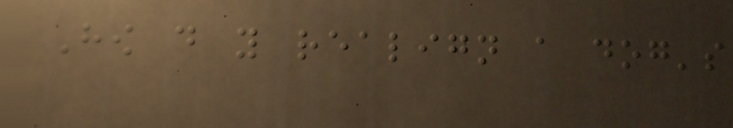How do you realign a dog's
